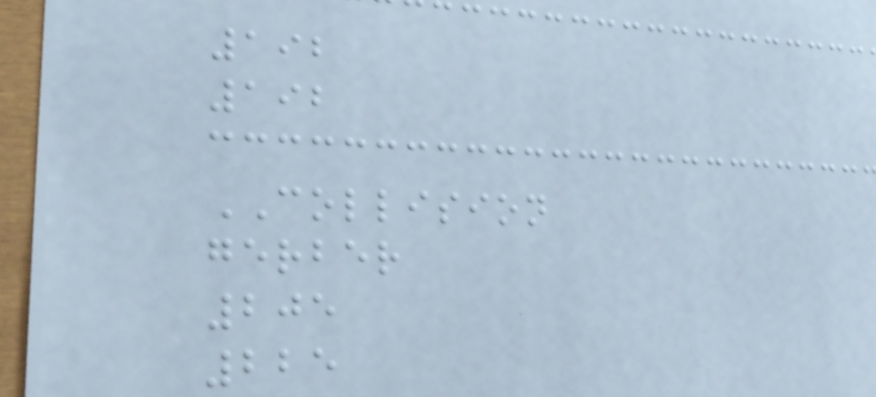192
192
COLLISION
gerber
205
225
